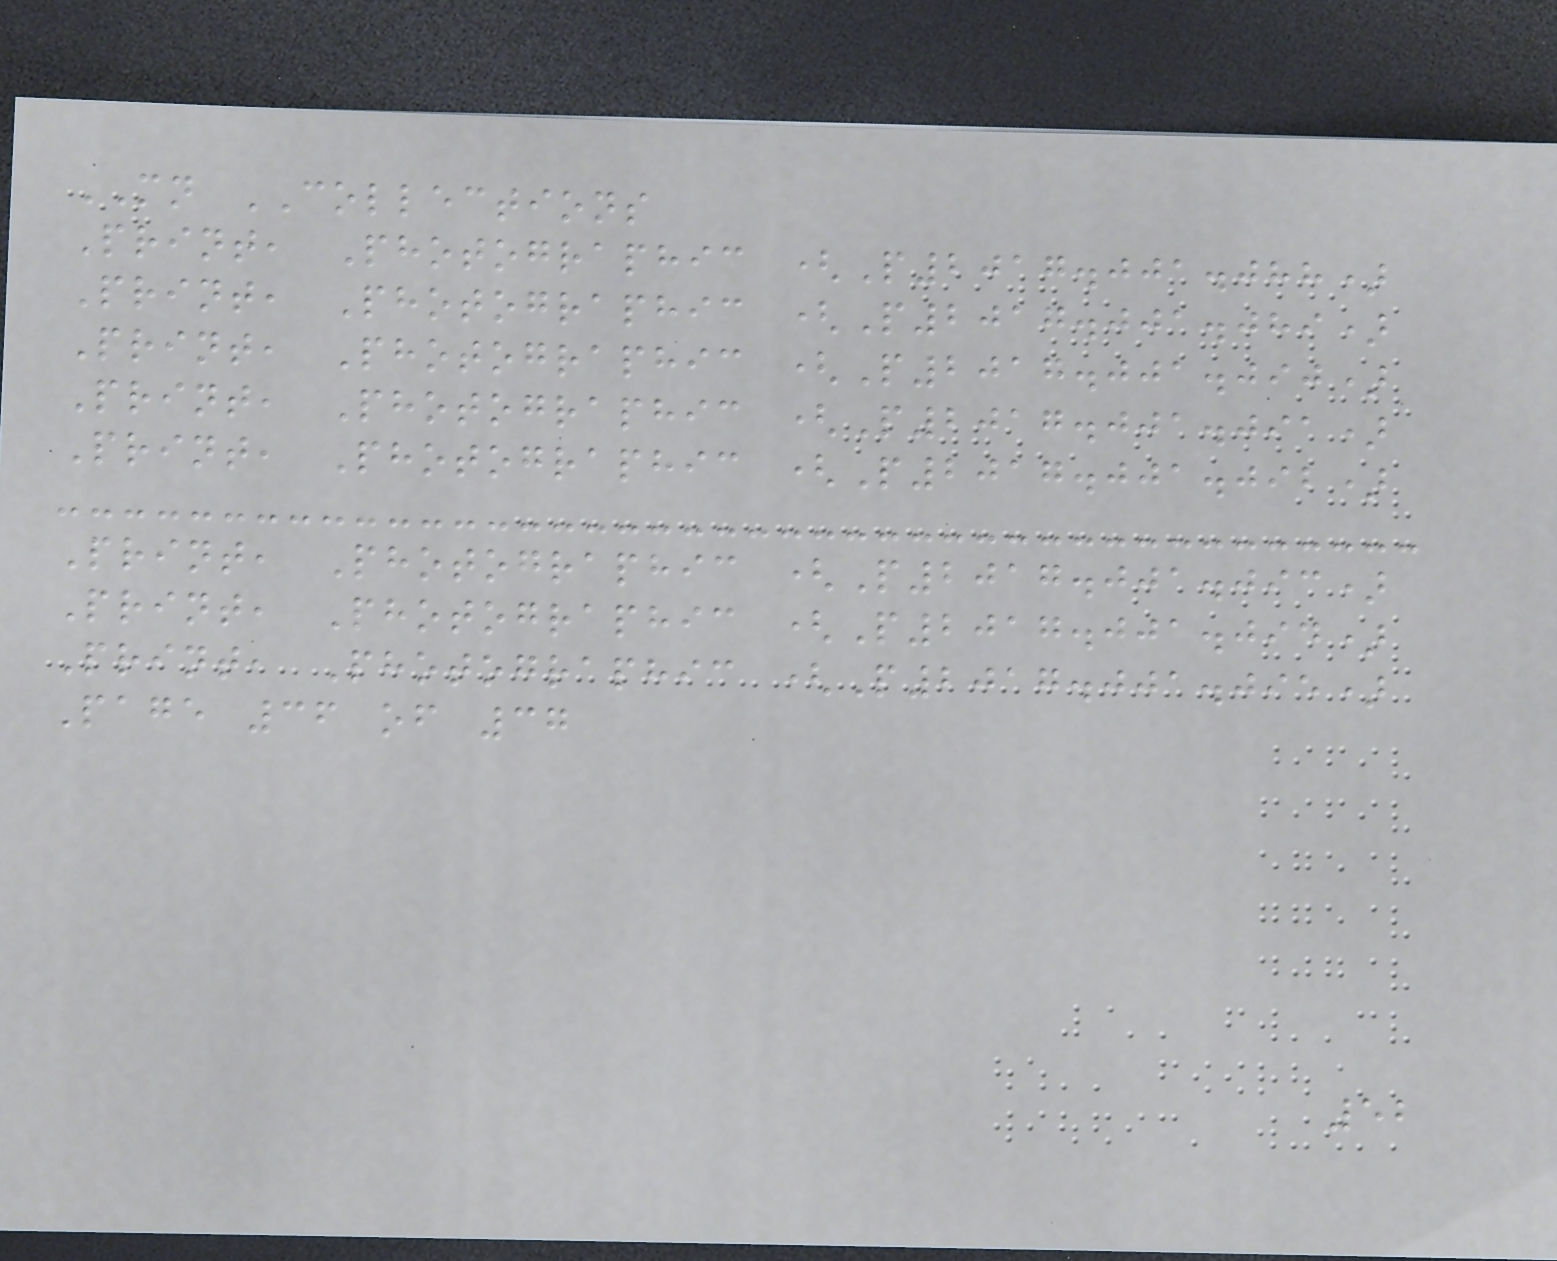MN COLLECTIONS
Print, Photographic (P2017.001.088)
Print, Photographic (P2017.001.089)
Print, Photographic (P2017.001.090)
Print, Photographic (P2017.001.091)
Print, Photographic (P2017.001.092)
Print, Photographic (P2017.001.093)
Print, Photographic (P2017.001.094)
Print, Photographic (P2017.001.095)
Page 36 of 37
52
